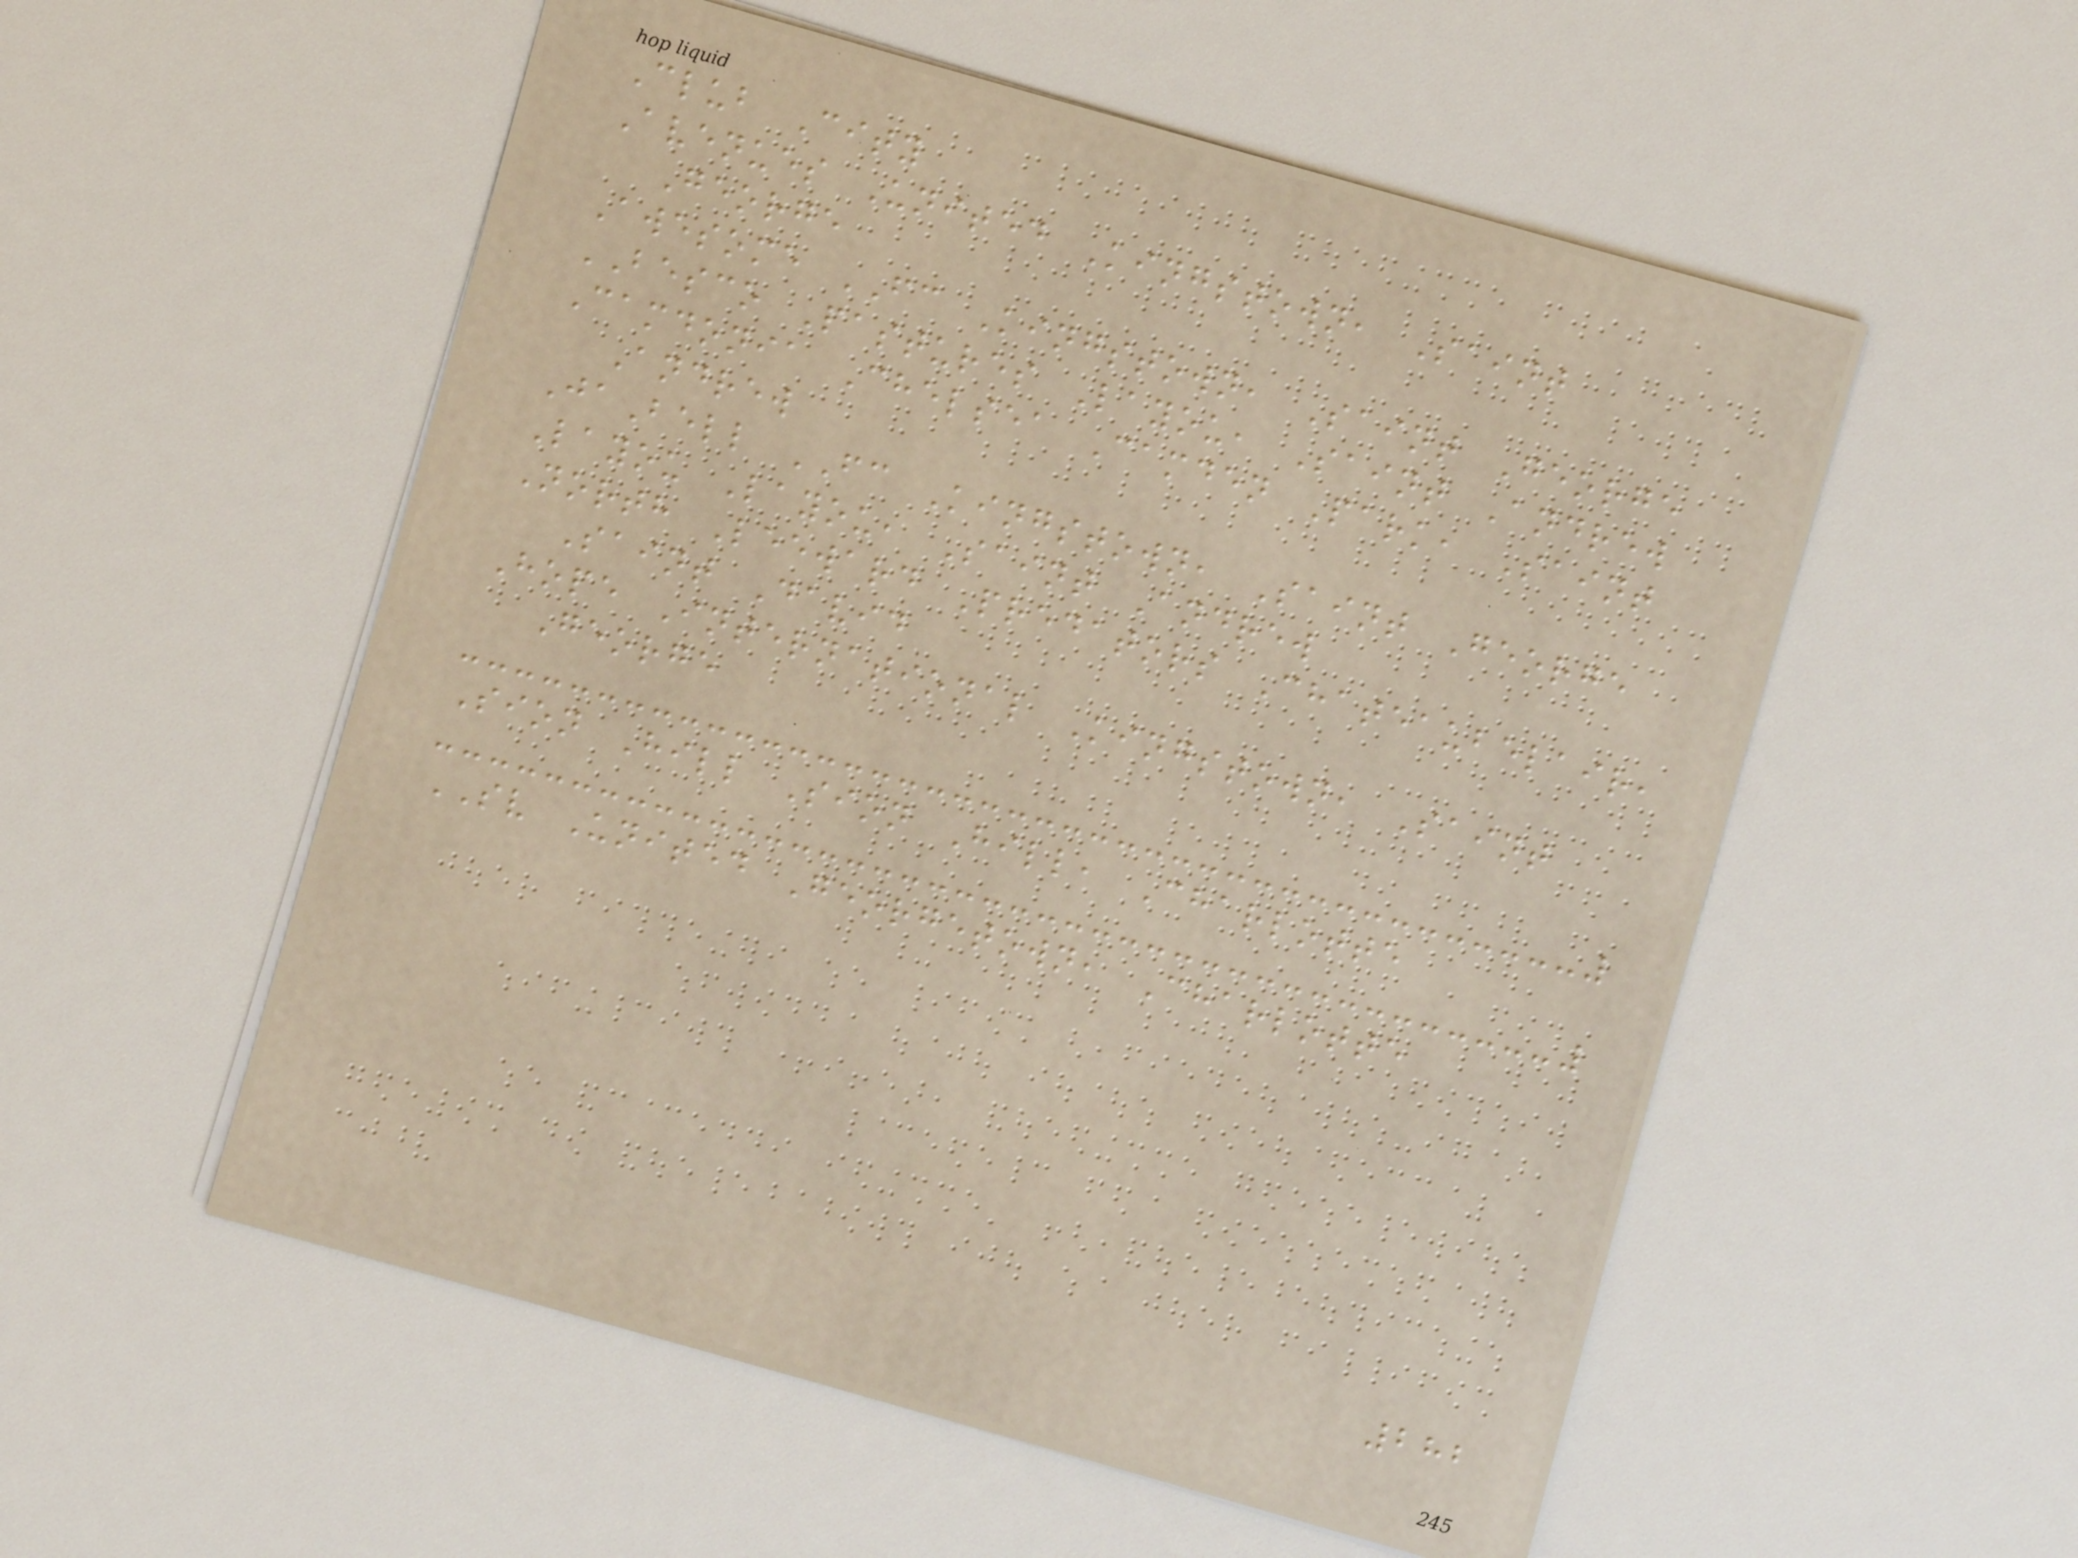Club City
Avenues United Kingstown, Saint
George
Awesome FC Kingstown, Saint George
BESCO Pastures Layou, Saint Andrew
Camdonia Chelsea Camden Park, Saint
Andrew
JaBell FC Kingstown, Saint George
Layou Layou, Saint Andrew
North Leeward Predators Chateaubelair,
Saint David
Hope International Kingstown, Saint
George
Sion Hill Sion Hill, Charlotte
SV United Georgetown, Charlotte
282
